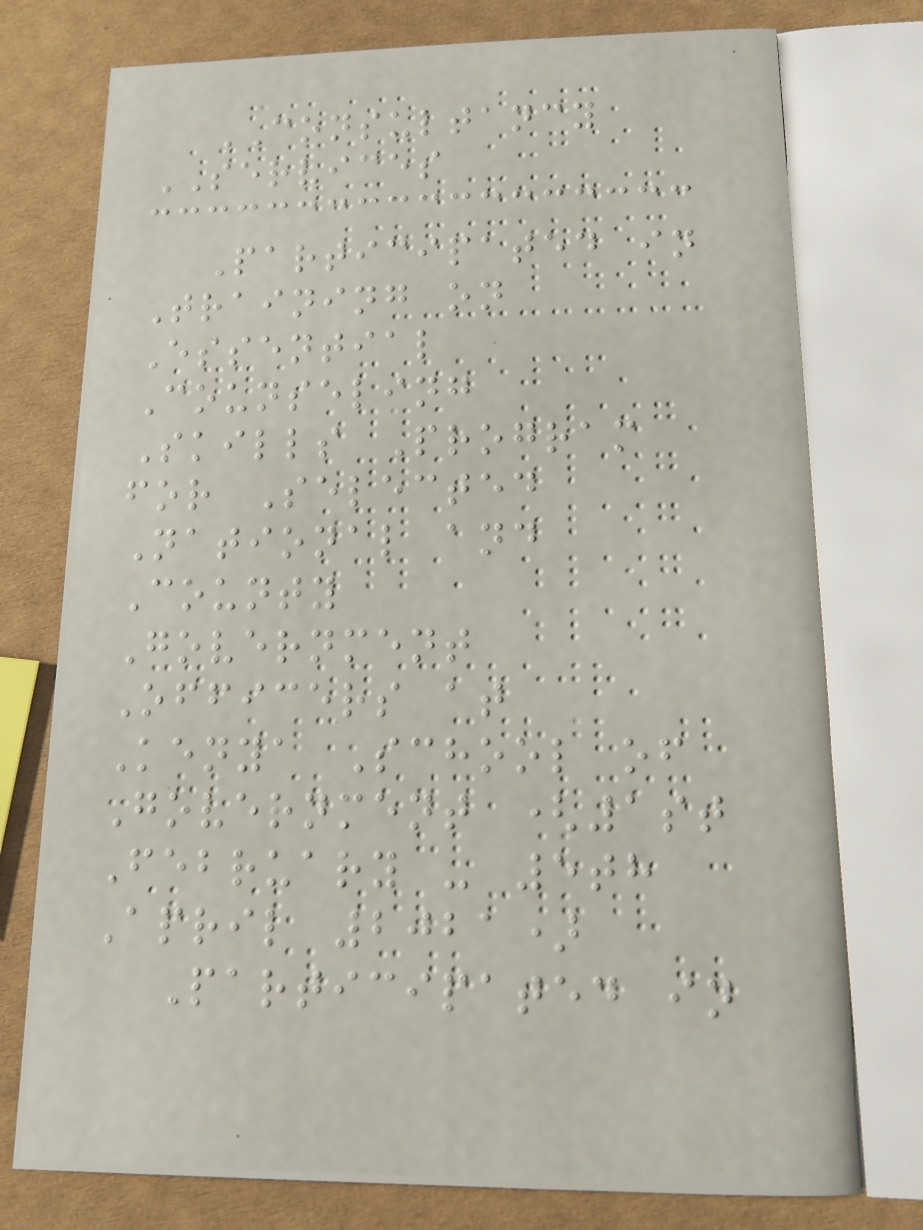CONSULTANCY
SERVICES
Participated in
Training on
Essential
Counseling
Skills Program
for Selected
National and
County
Government
Officers at
Kenya School of
Government (1st
February - 5th
April 2021)
Participated in
